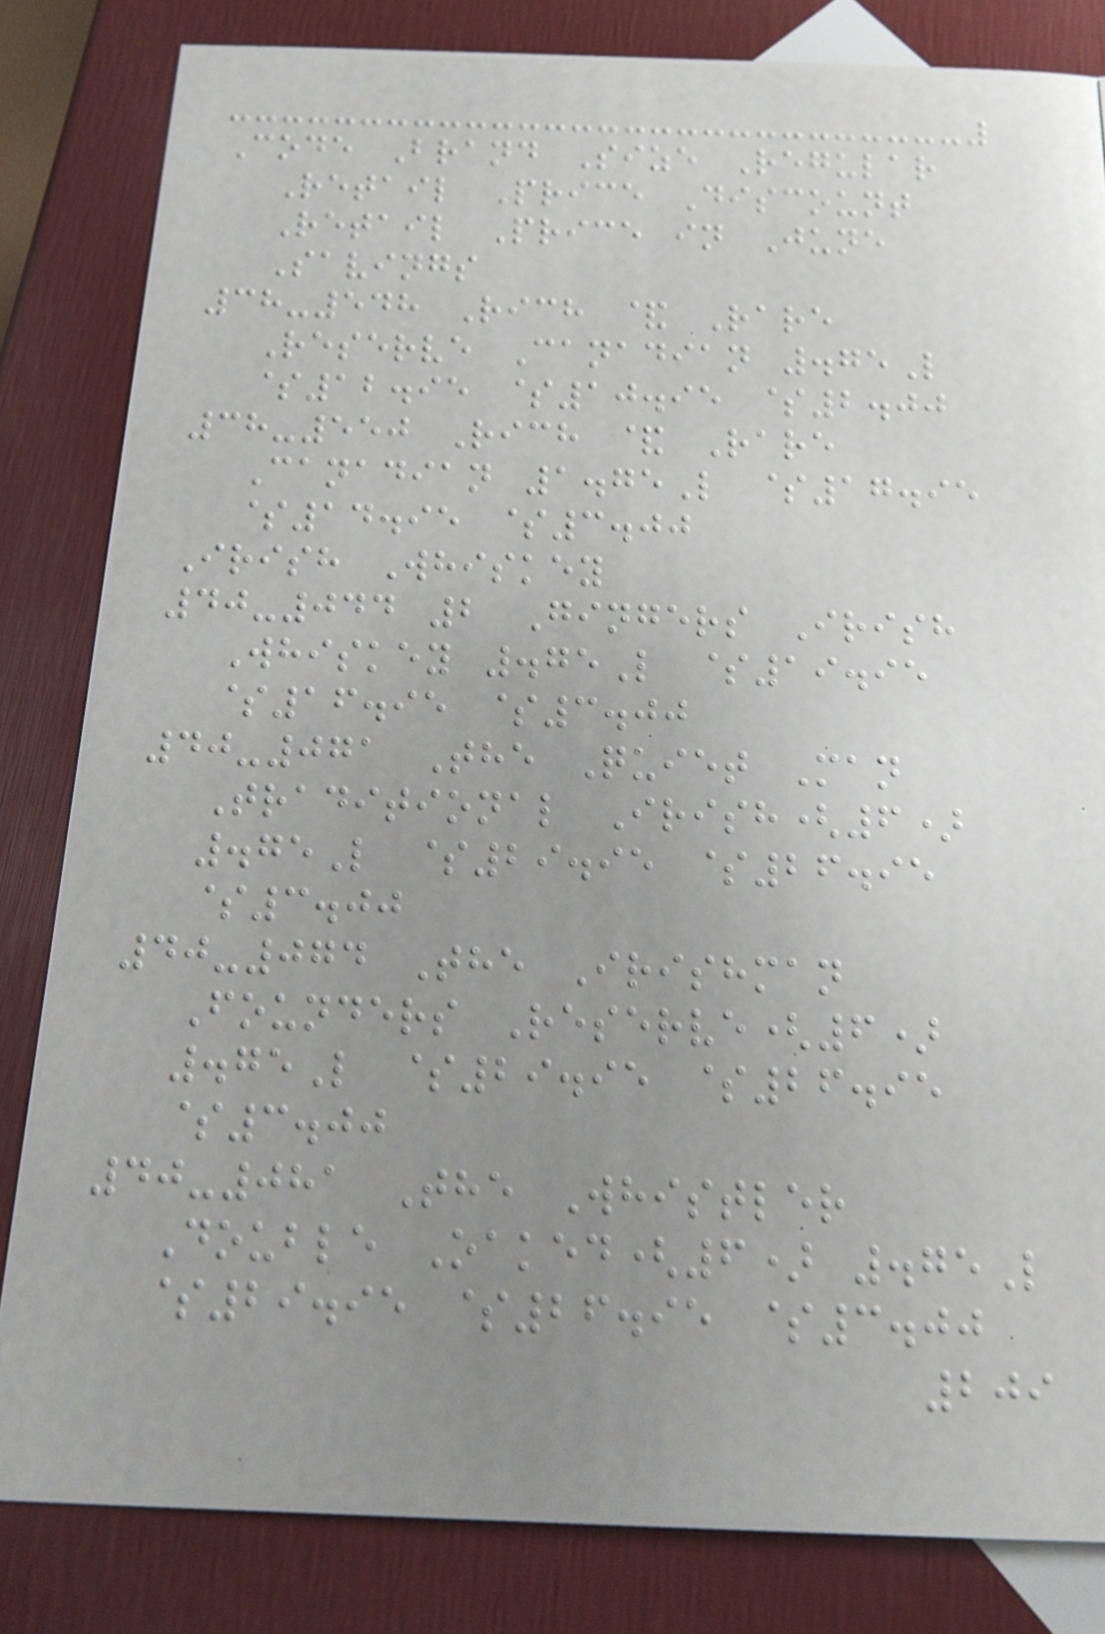Code Brand Size Regular
Retail Price Discount
Retail Price in June
Savings
38-548 Rich & Rare
Reserve Canadian .75L
$12.95 $10.95 $2.00
38-550 Rich & Rare
Canadian 1.75L $17.95
$14.95 $3.00
Irish Whiskey
40-044 2 Gingers Irish
Whiskey .75L $19.95
$16.95 $3.00
40-071 The Quiet Man
Traditional Irish(6)
.75L $29.95 $26.95
$3.00
40-074 The Irishman
Founders Reserve(6)
.75L $29.95 $26.95
$3.00
40-081 The Whistler
Double Oaked(6) .75L
$29.95 $26.95 $3.00
209
